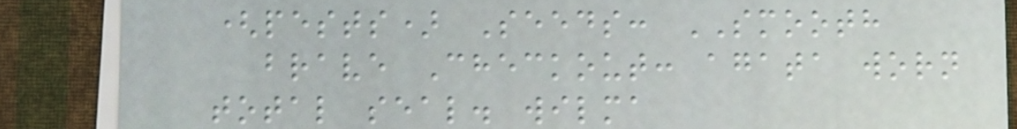(pests) Seeds: SMOOTH
brave Checkout: agata worn
total seal. wilma
